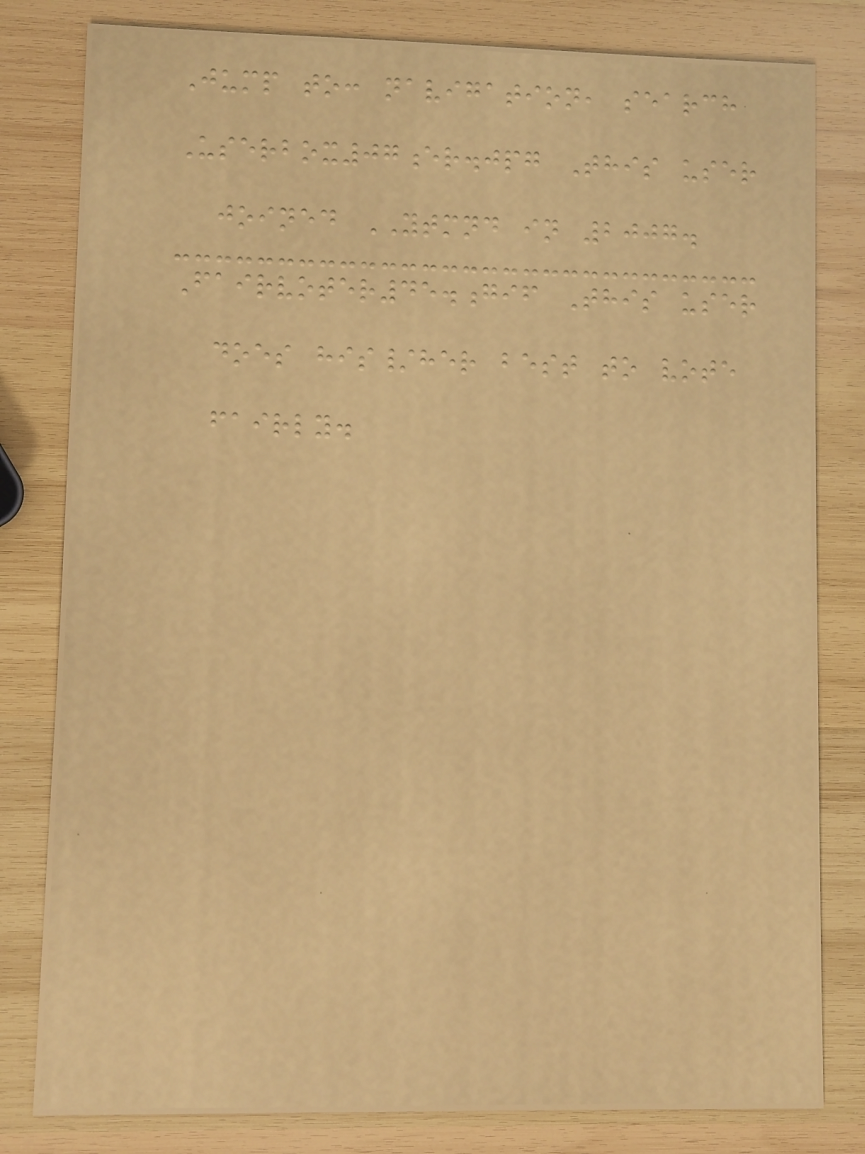Jump to: navigation, search
Userbox07er.jpg This user
joined YTMND in 2007.
Fairvoter45.gif This user
does his/her best to vote
fairly.
